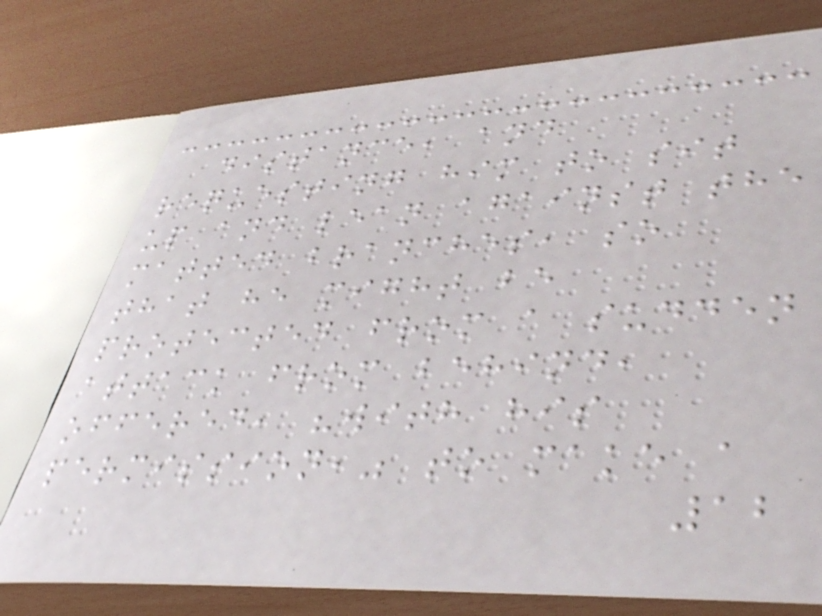distance, and
requesting him to sit
up and lean against the
matted branches, so
that he might be
protected from a sudden
attack from behind,
offered, "with his
permission," to make a
12
